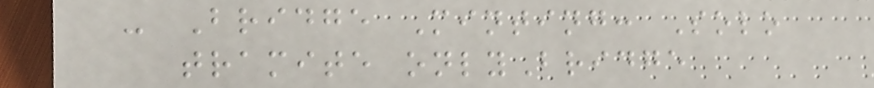- Bridge Minting: Solo
tramite onlyBridge
